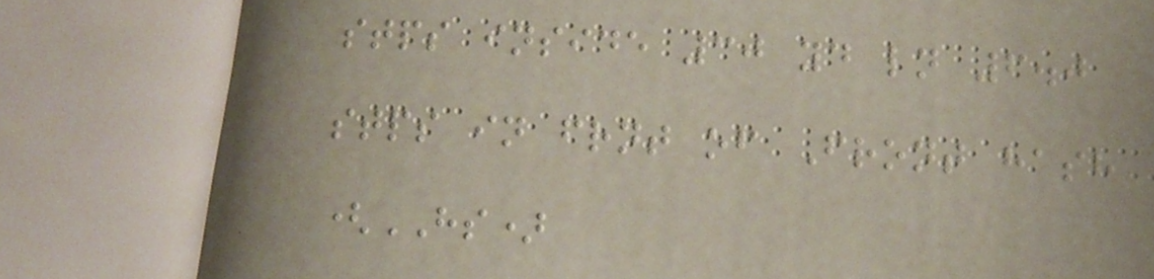stps inside 30 yd ln 6.0
stps in frnt of Front hash
(HS)
